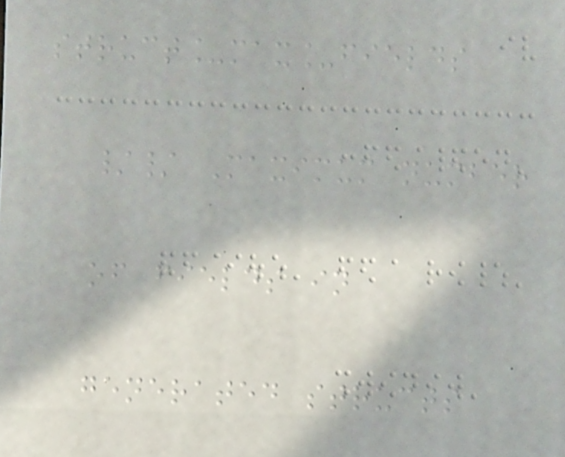struct_max_fields
// Maximum number
of fields in
generated structs
